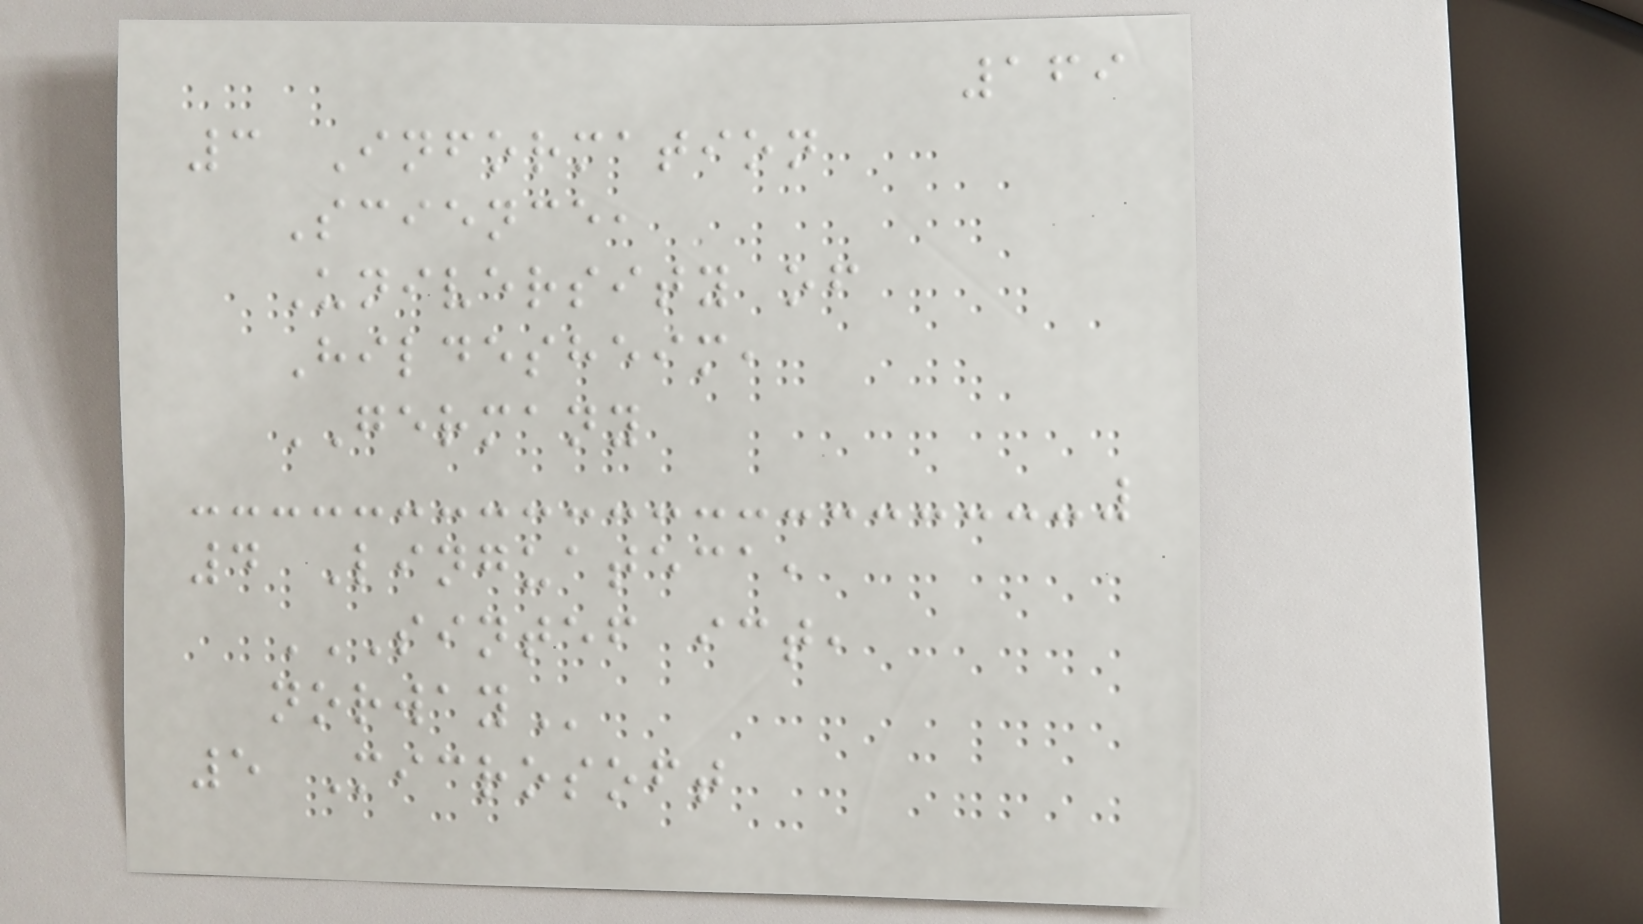169
3 Information
Science,
University of
Hildesheim,
GERMANY
4 Linguateca,
SINTEF ICT,
NORWAY
5 Microsoft
